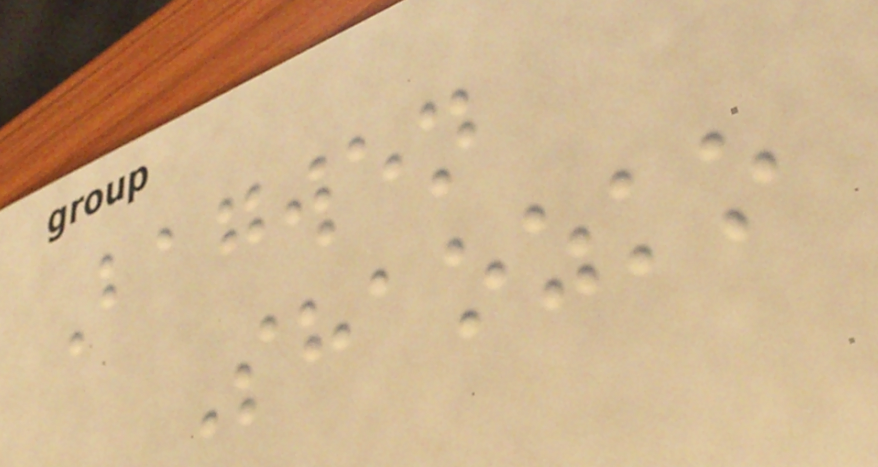Bagwen
Shaozko
